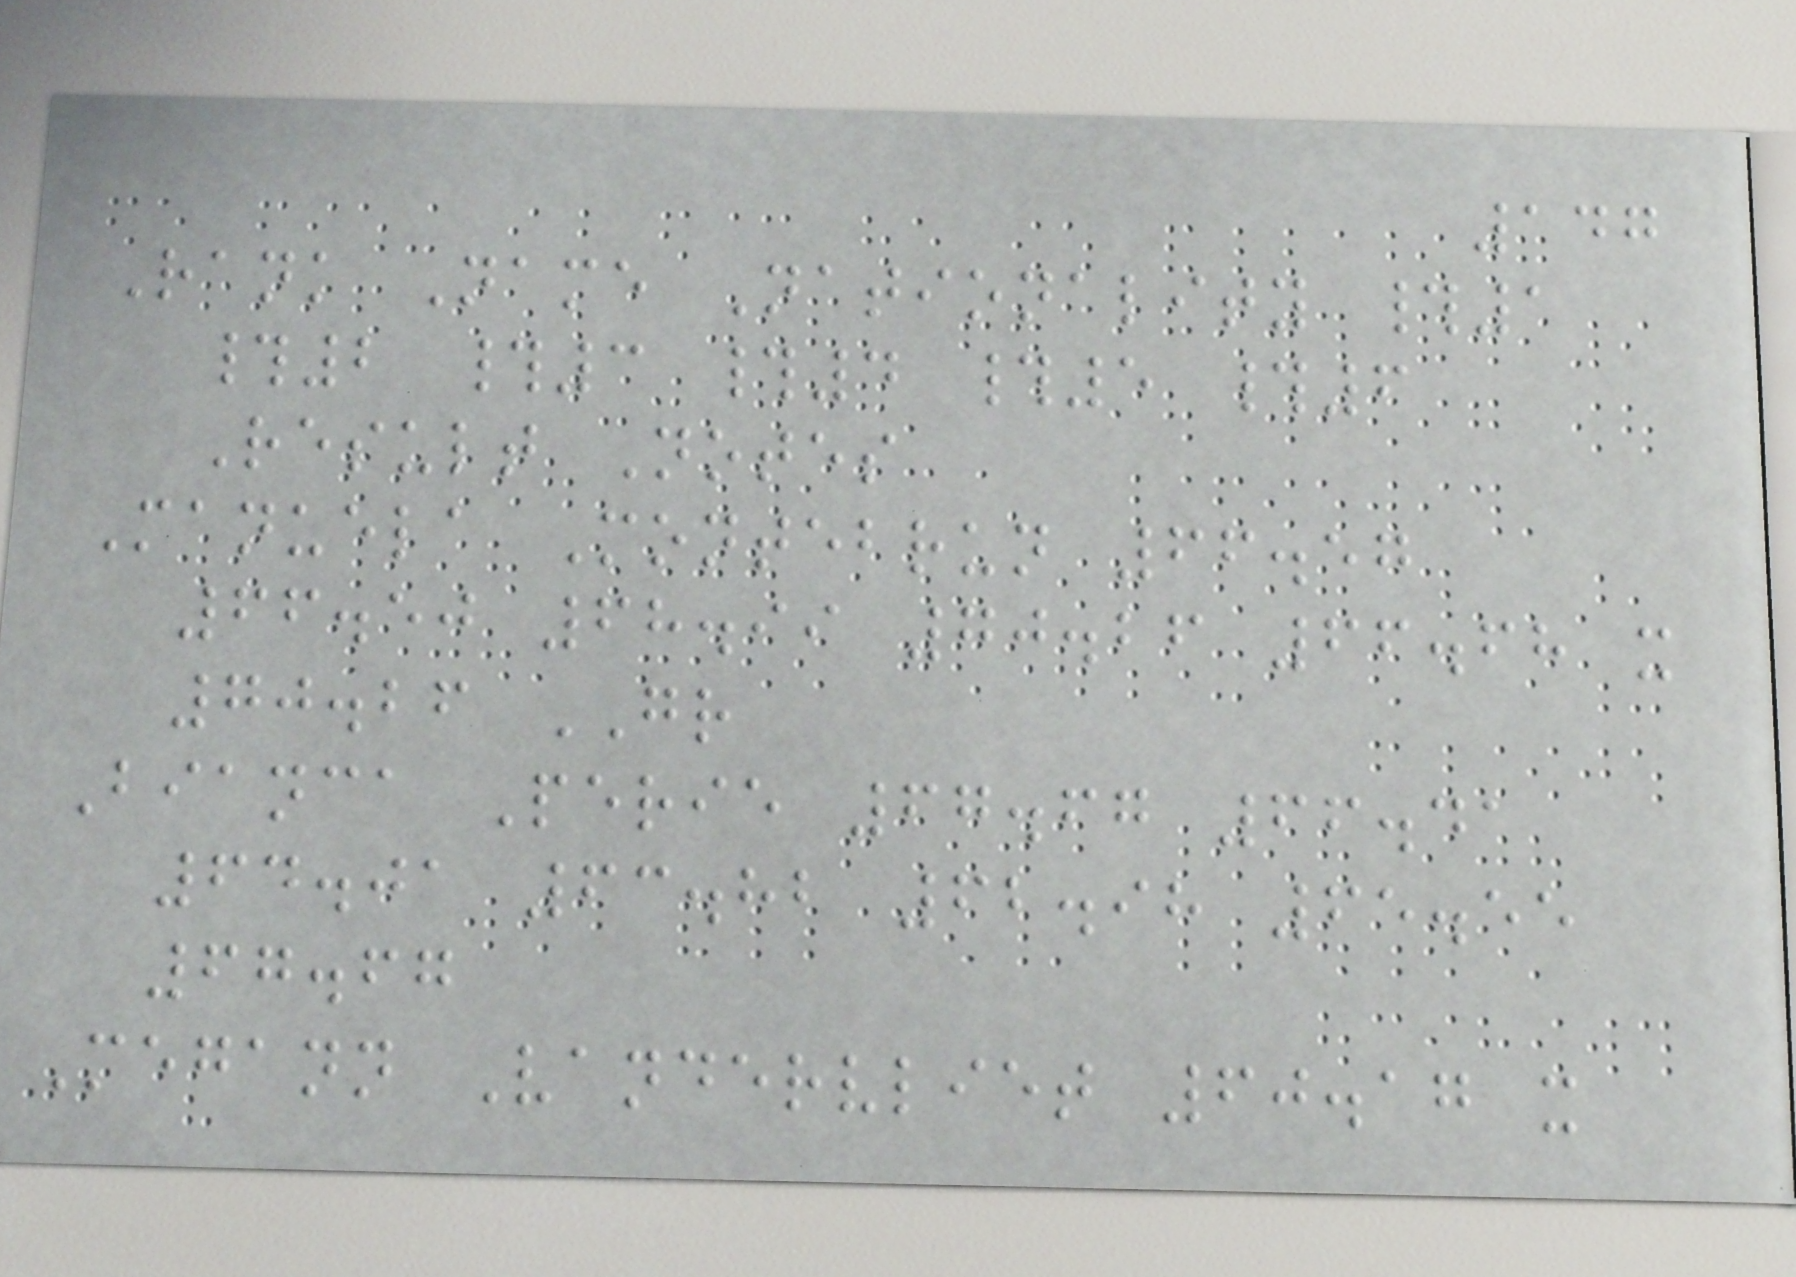147
Rank Name Nationality #1
#2 #3 #4 #5 #6
Result Notes
Manuela Montebrun 66.57
66.50 68.99 70.26 66.68 x
70.26 GR
Bianca Perie 67.67 66.41
64.01 63.82 62.98 65.55
67.67
Megann Vandervliet 60.17 x
